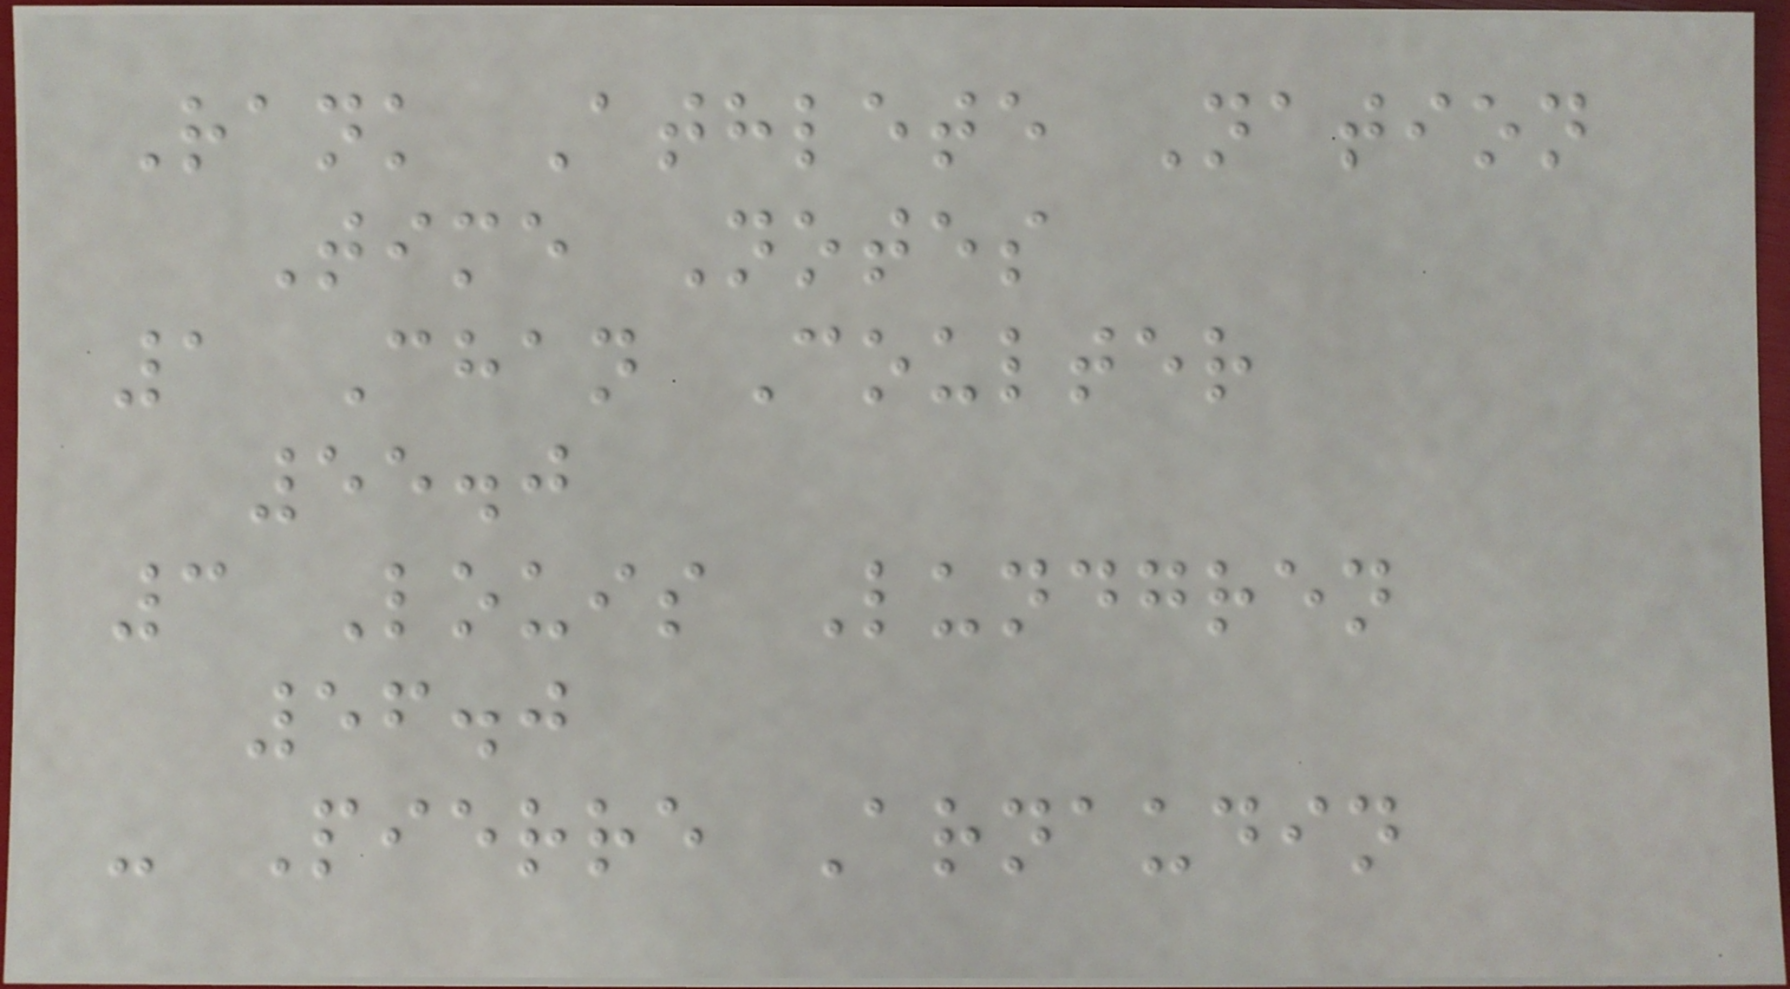Rank Athlete Nation
Time Notes
1 Chan Coulter
55.0
3 Louis Lundgren
56.0
- Pierre Arnaudin
